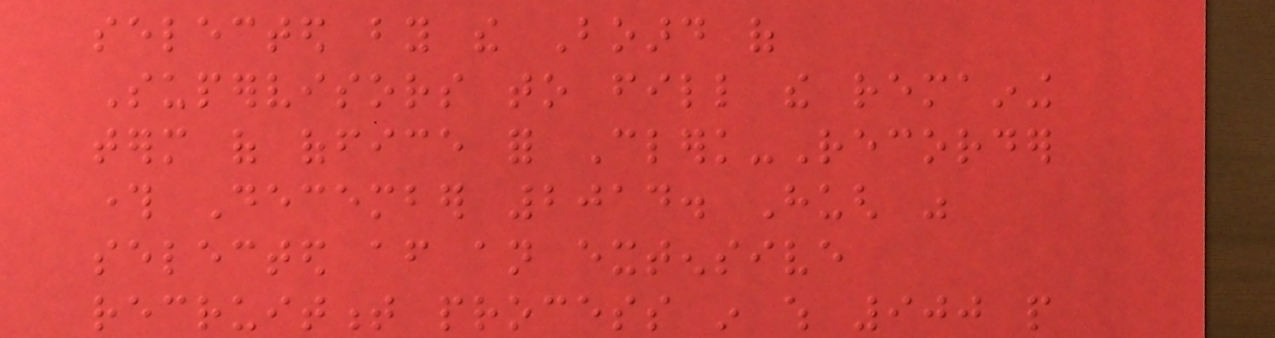selected by the Board of
Supervisors to fill the remaining
term of office for Clerk-Recorder
through December 2014. Hugh was
selected after an extensive
recruitment process in which 900 people
